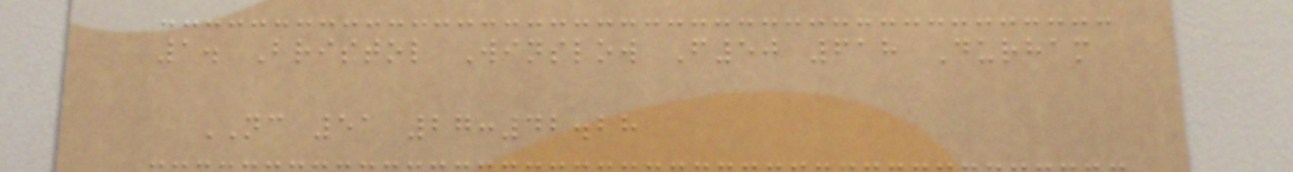1. Bristol Winslow F50 618 Durham
NC 51 27:42.28
